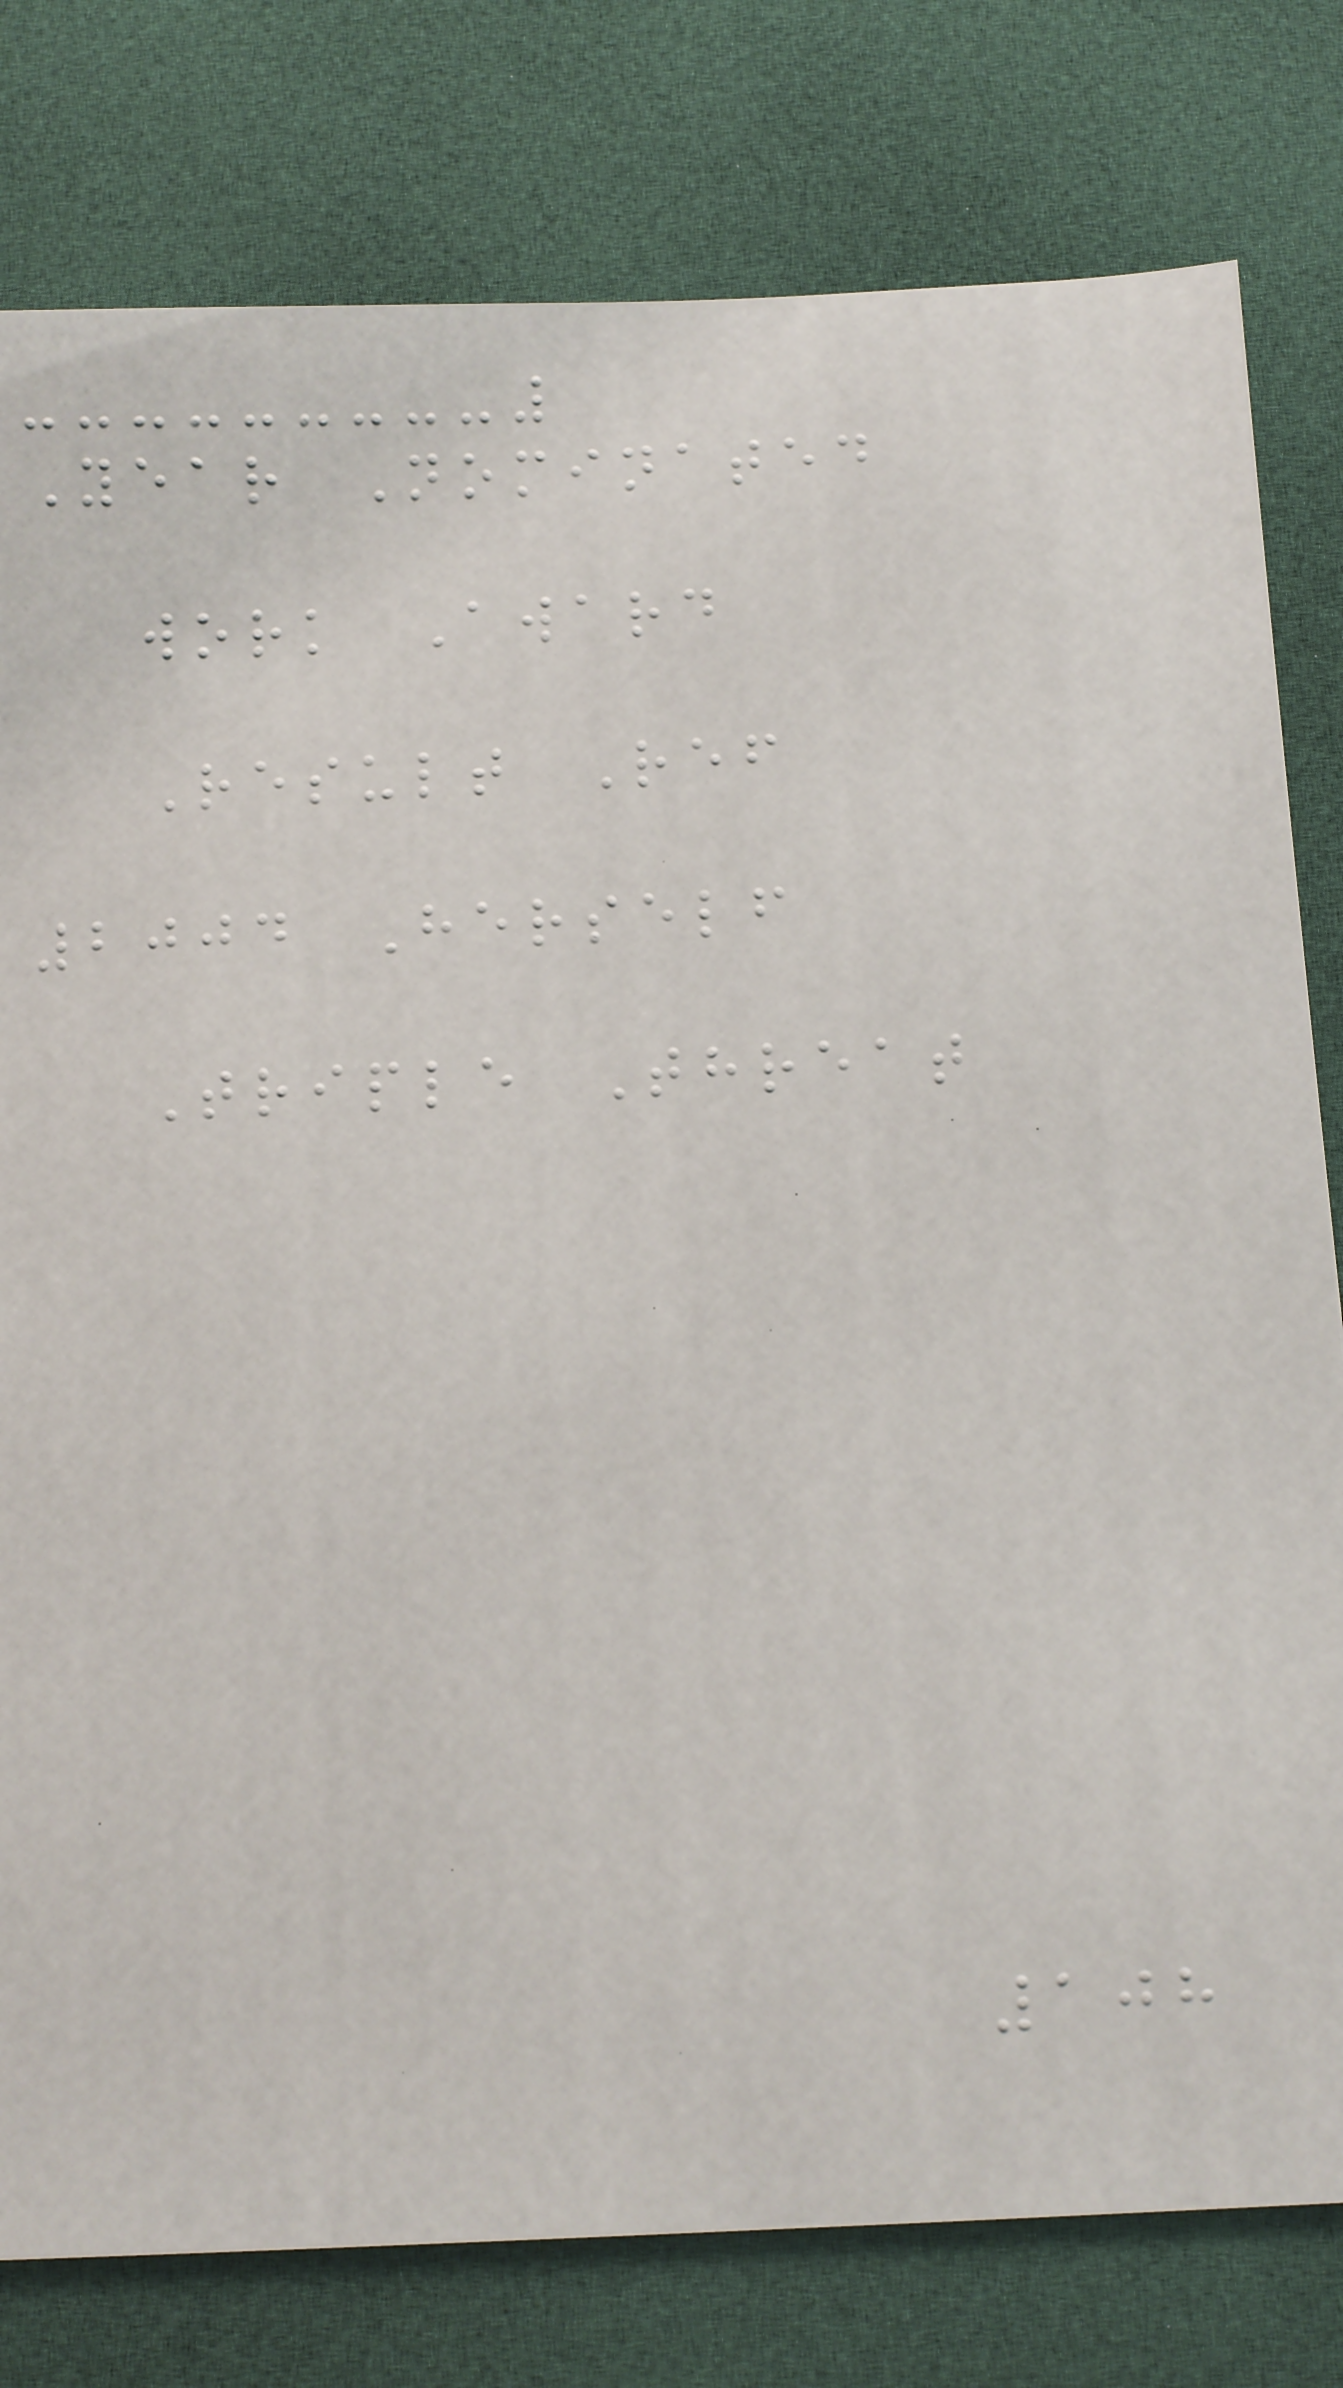Year Nominated
work Award
Result Ref
2004 Herself
Triple Threat
108
